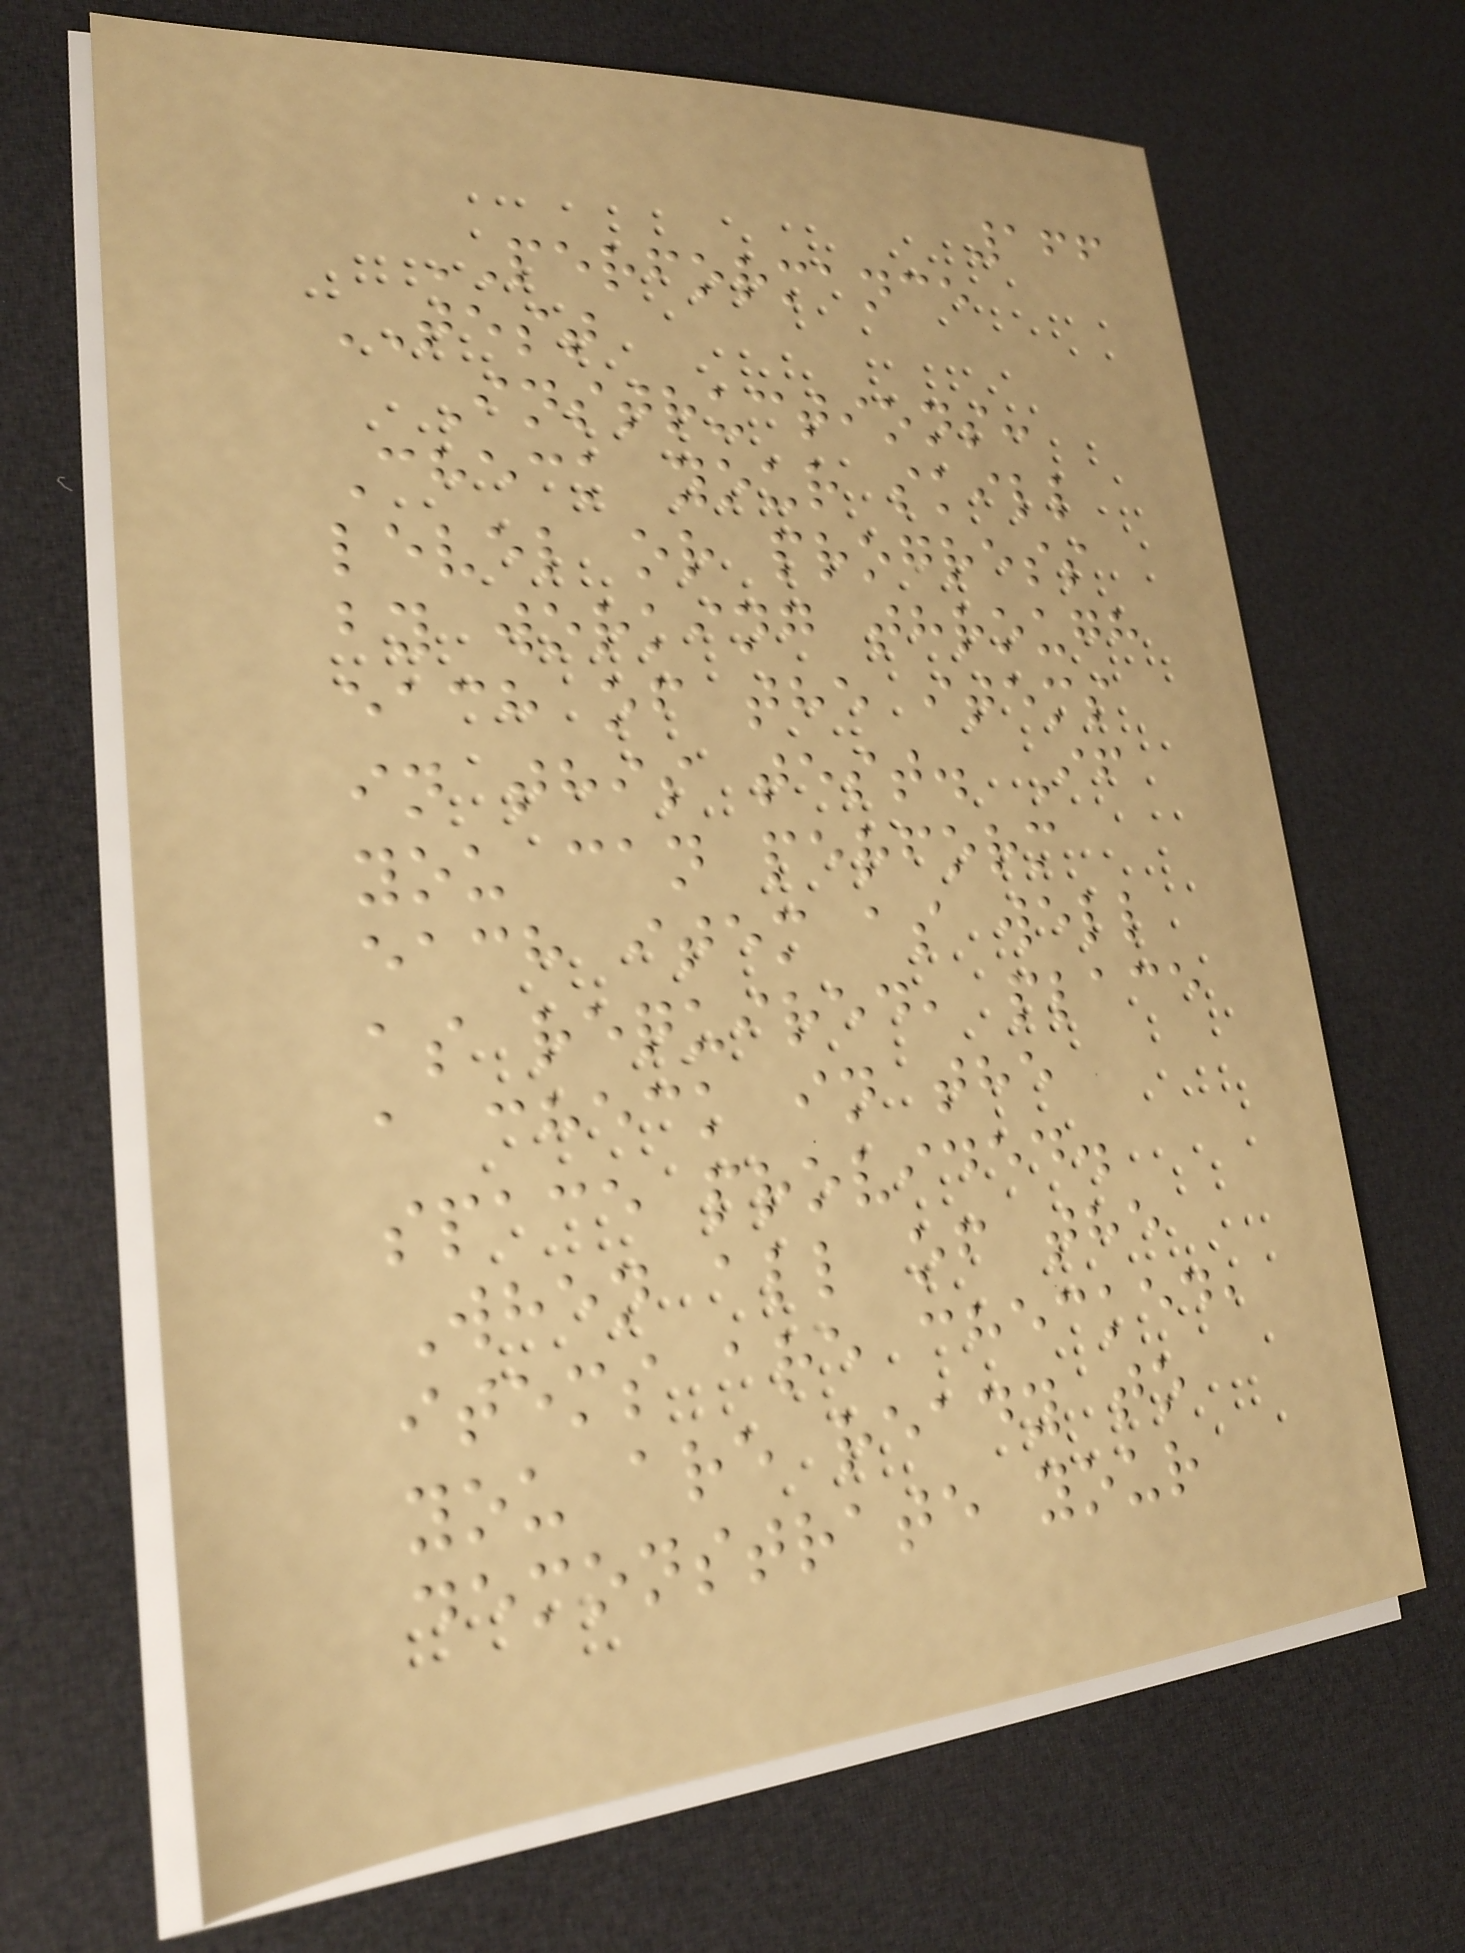166
PERFORMANCE
TEST
Instructions:
Check your skill
level or progress
by working through
each of the items
in this test. If
you can perform
each item as well
as required, place
a check in the
space provided.
When all of the
items are checked,
you are ready to
demonstrate your
